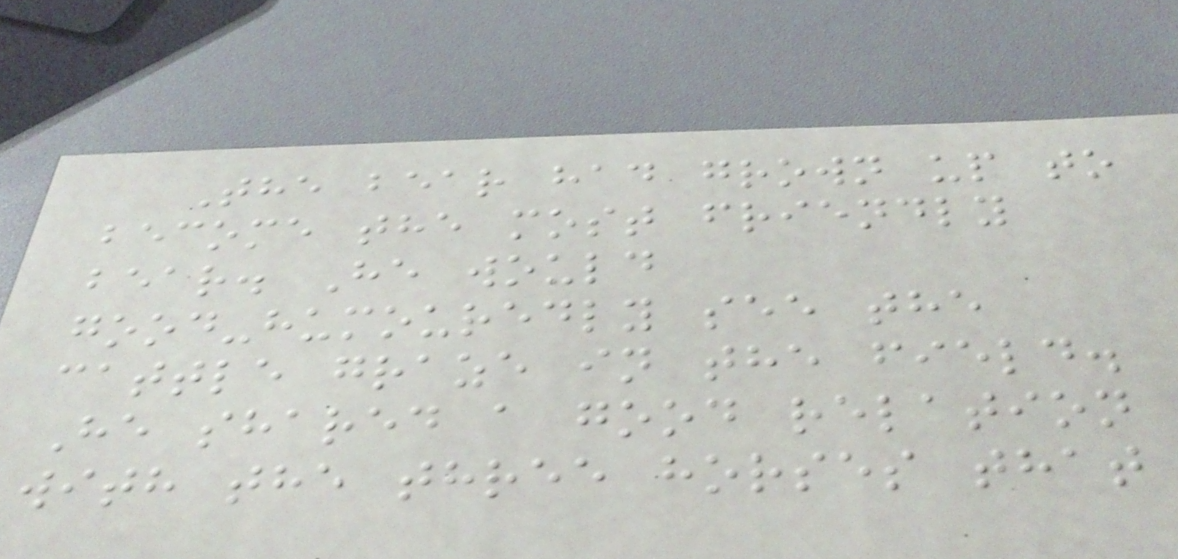The bear had grown up to
become the most friendly
bear. He would
good-humouredly see the
cattle graze in the field.
He shared a good relation
with the three horses that
